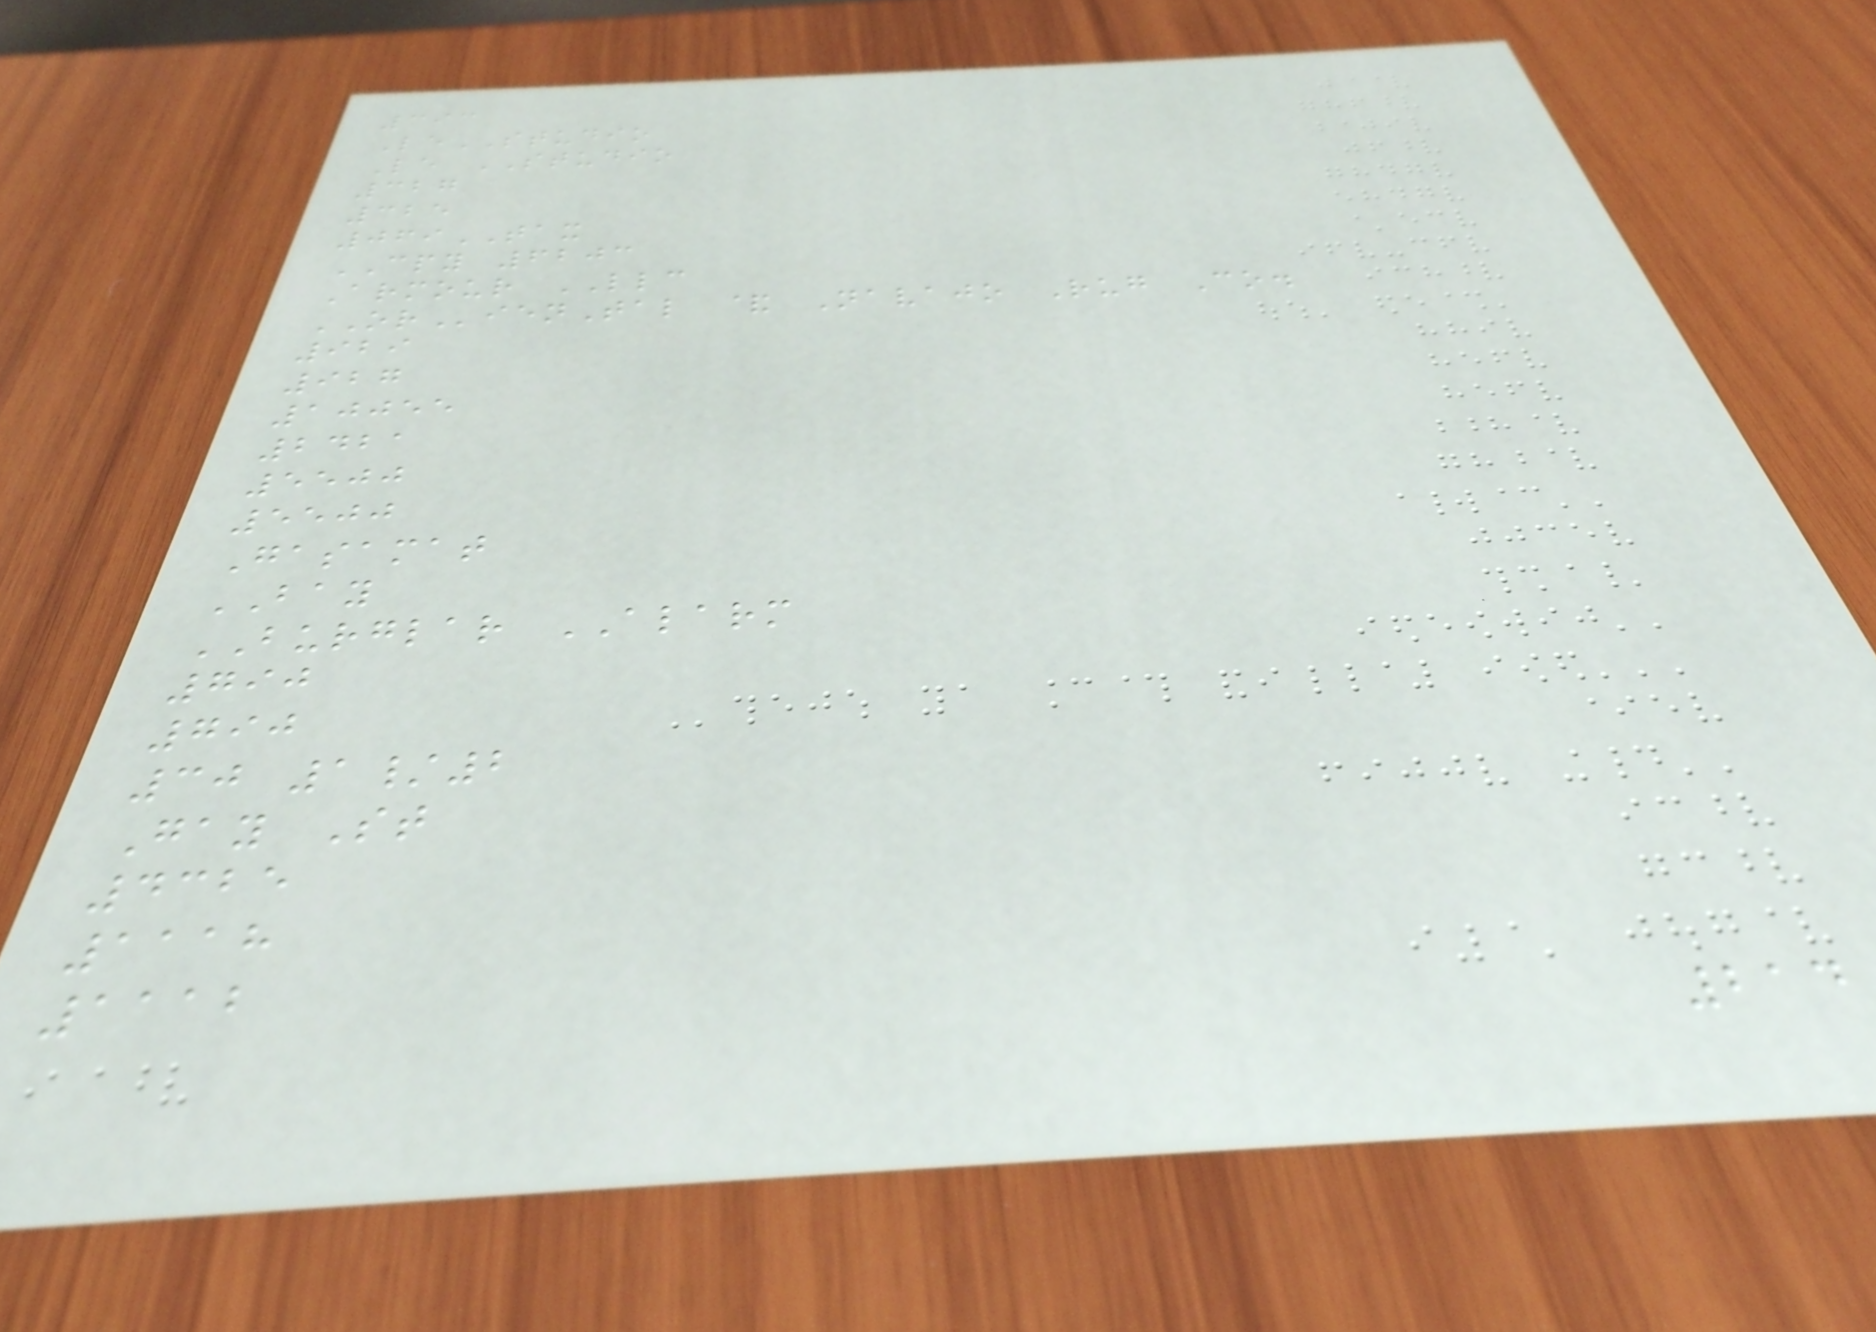393
LeSTUDIO
Le STUDIO
327
325
069TAX
CPY 6203
Armour LLC
ORienTal & Navajo Rug Co.
929
927
10055
2421
5500
5500
Gasamat
BAY
BURGLAR ALARM
790
790
30 1/2
Gay St
4325
1118
1112
214
